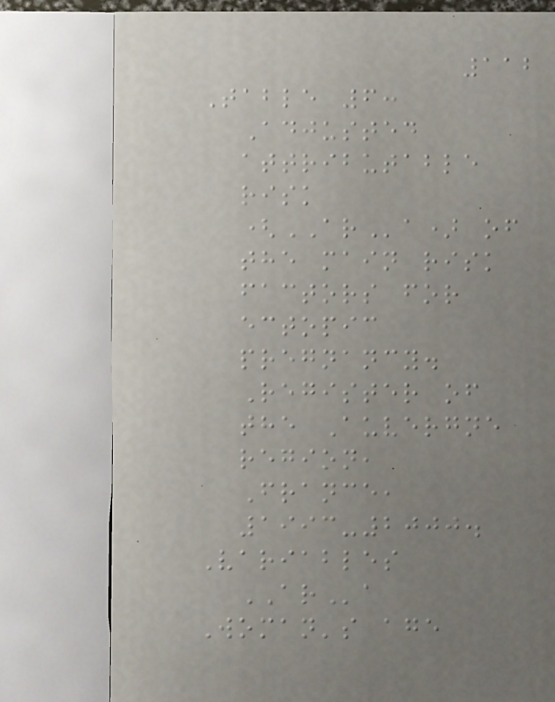112
Table 6:
Adjusted
attributable
risk
(ARa) of
the main risk
factors for
ectopic
pregnancy.
Register of
the Auvergne
region,
France,
1993-2000.
Variables
ARa
Woman's age
